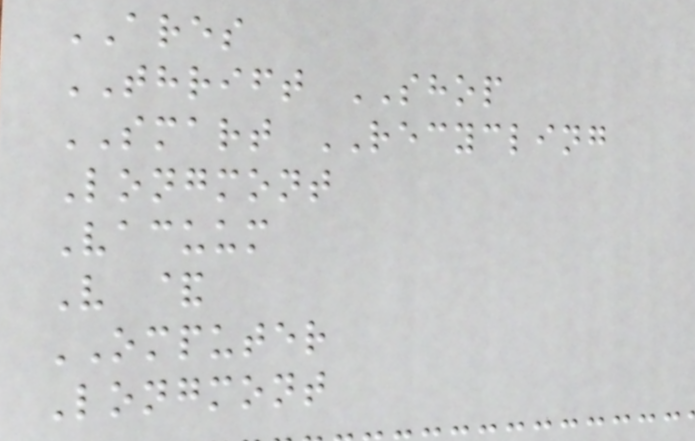ARES
THRIFT SHOP
SMART RECYCLING
Longmont
Vacuum
V &
OMPUTER
Longmont
